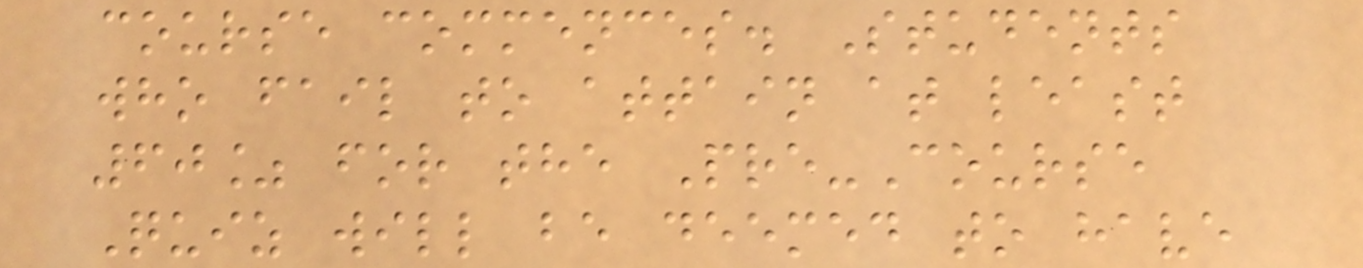course commences. Students
who fail to attain at least
60% for the Pre-Course
Quiz will be deemed to have
